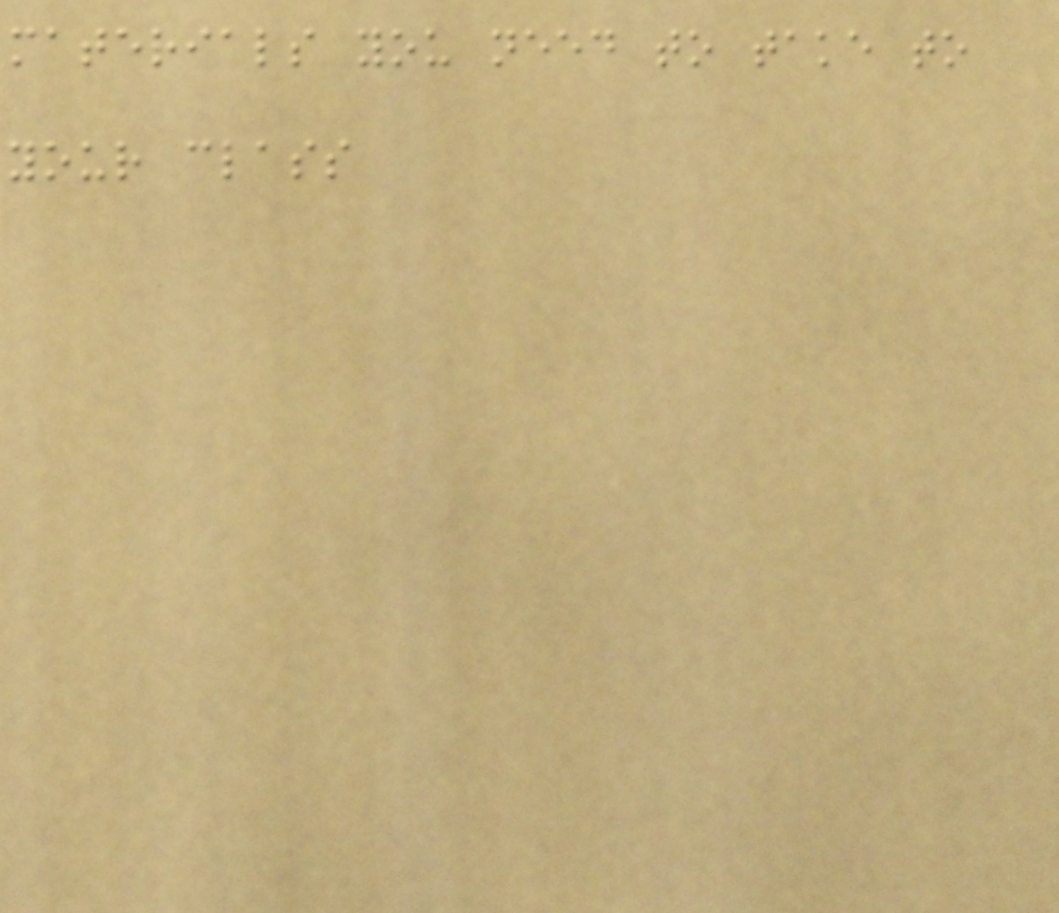materials you need to take to
your class
